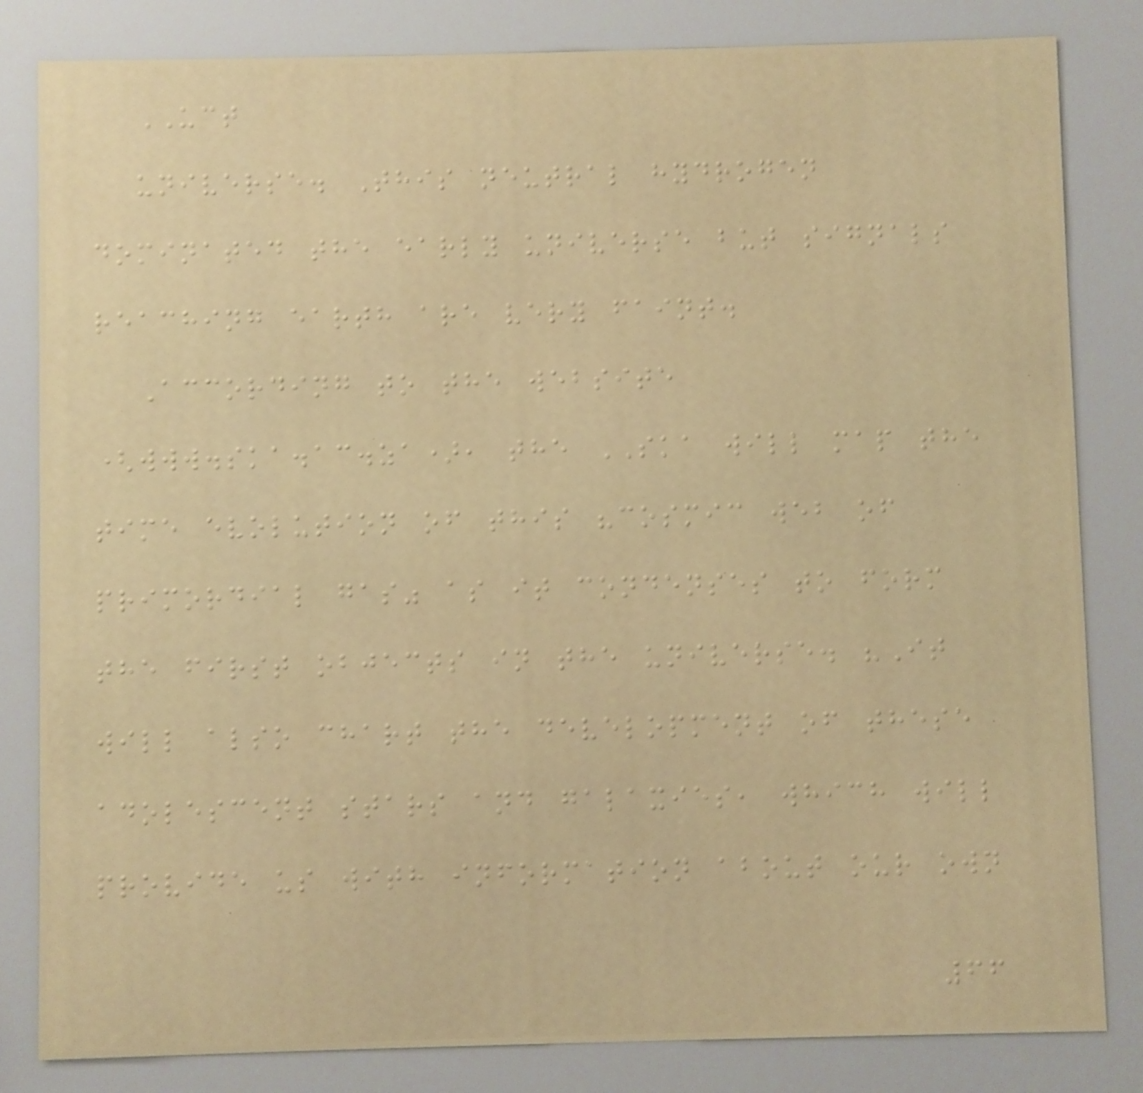UCT
universe. This neutral hydrogen
dominated the early universe but signals
reaching earth are very faint.
According to the website
(www.ska.ac.za), the SKA will map the
time evolution of this "cosmic web of
primordial gas" as it condenses to form
the first objects in the universe. "It
will also chart the development of these
adolescent stars and galaxies, which will
provide us with information about our own
66
